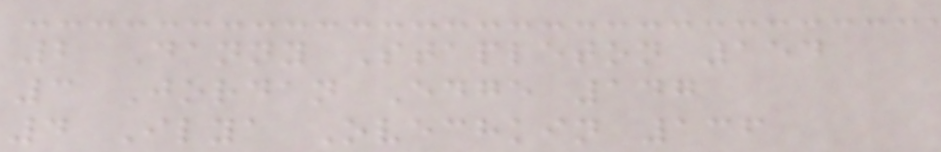2 Danny Stapleton 154
3 Jordan Edge 147
4 Ilya Ovechkin 136
